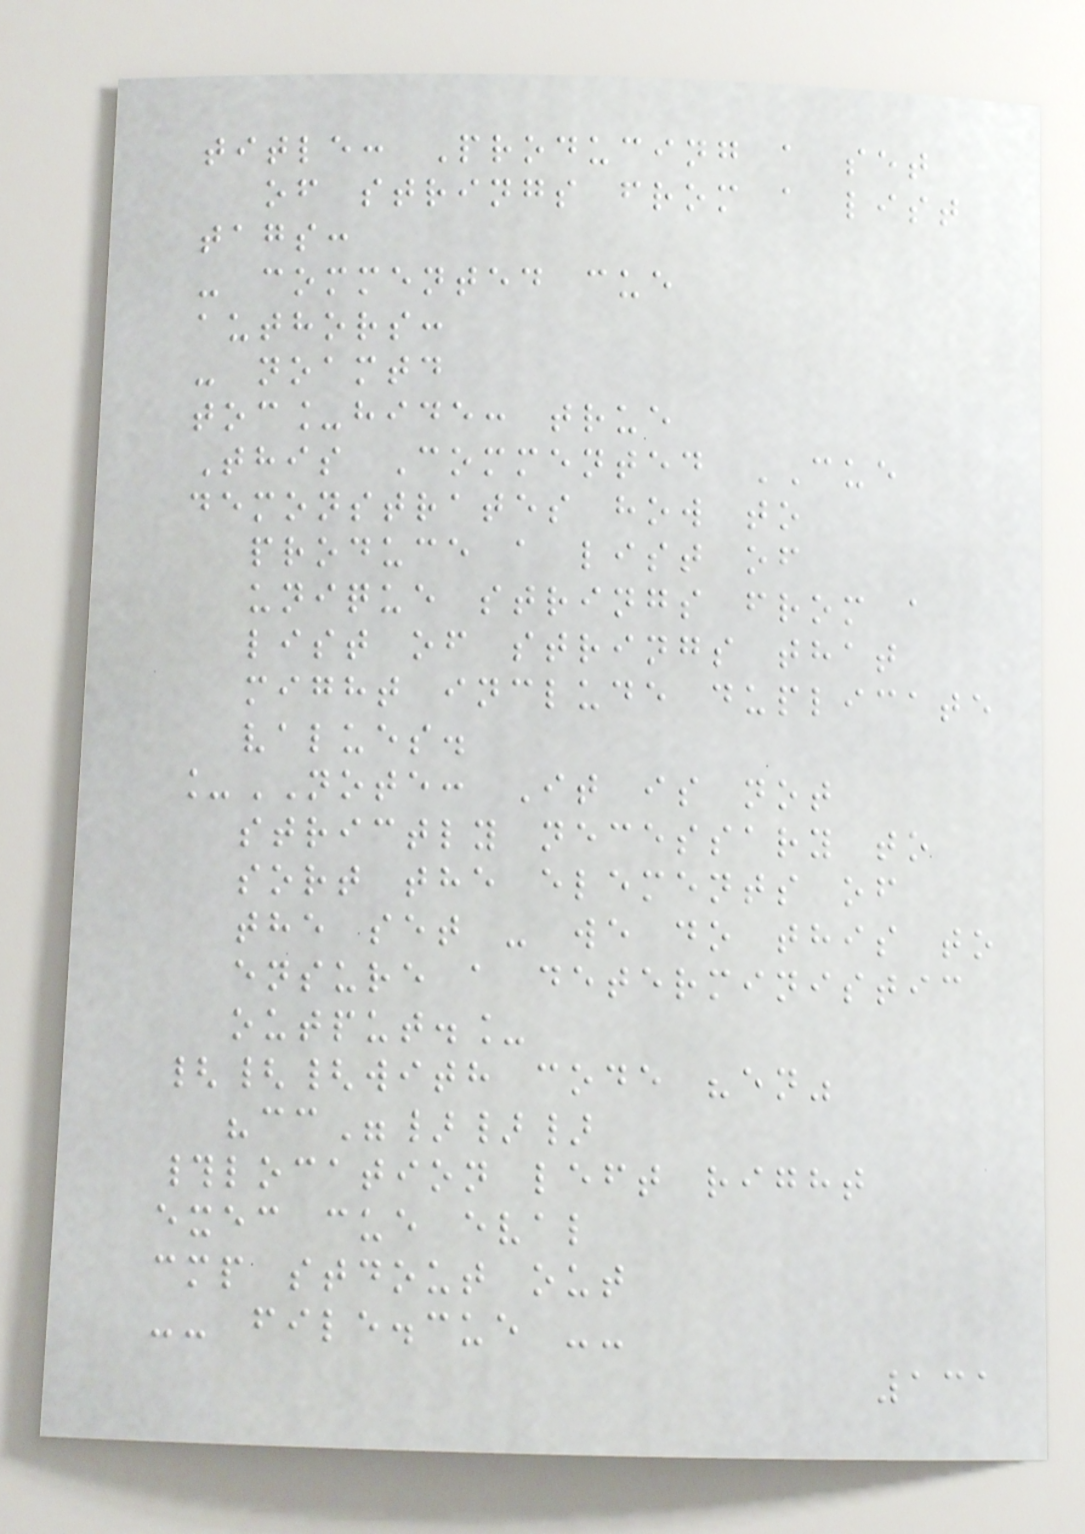title: Producing a set
of strings from a list
tags:
- commented cue
authors:
- noamtd
toc_hide: true
This Commented CUE
demonstrates how to
produce a list of
unique strings from a
list of strings that
might include duplicate
values.
_NOTE: It is not
strictly necessary to
sort the elements of
the set - we do this to
ensure a deterministic
output._
{{{with code "en"
"cc"}}}
#location left right
exec cue eval
cmp stdout out
-- file.cue --
131
